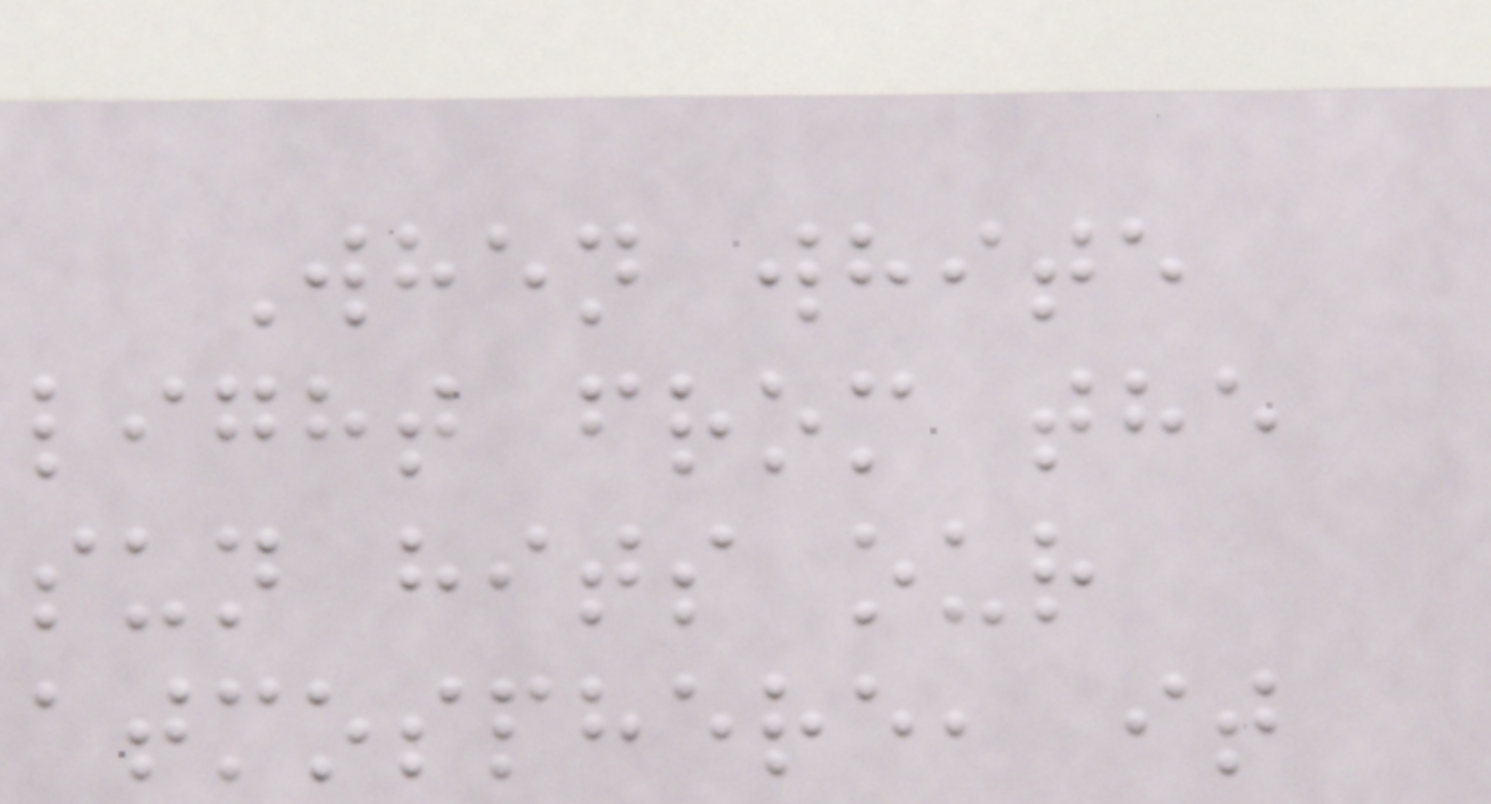When white
light from the
sun hits our
atmosphere, it
